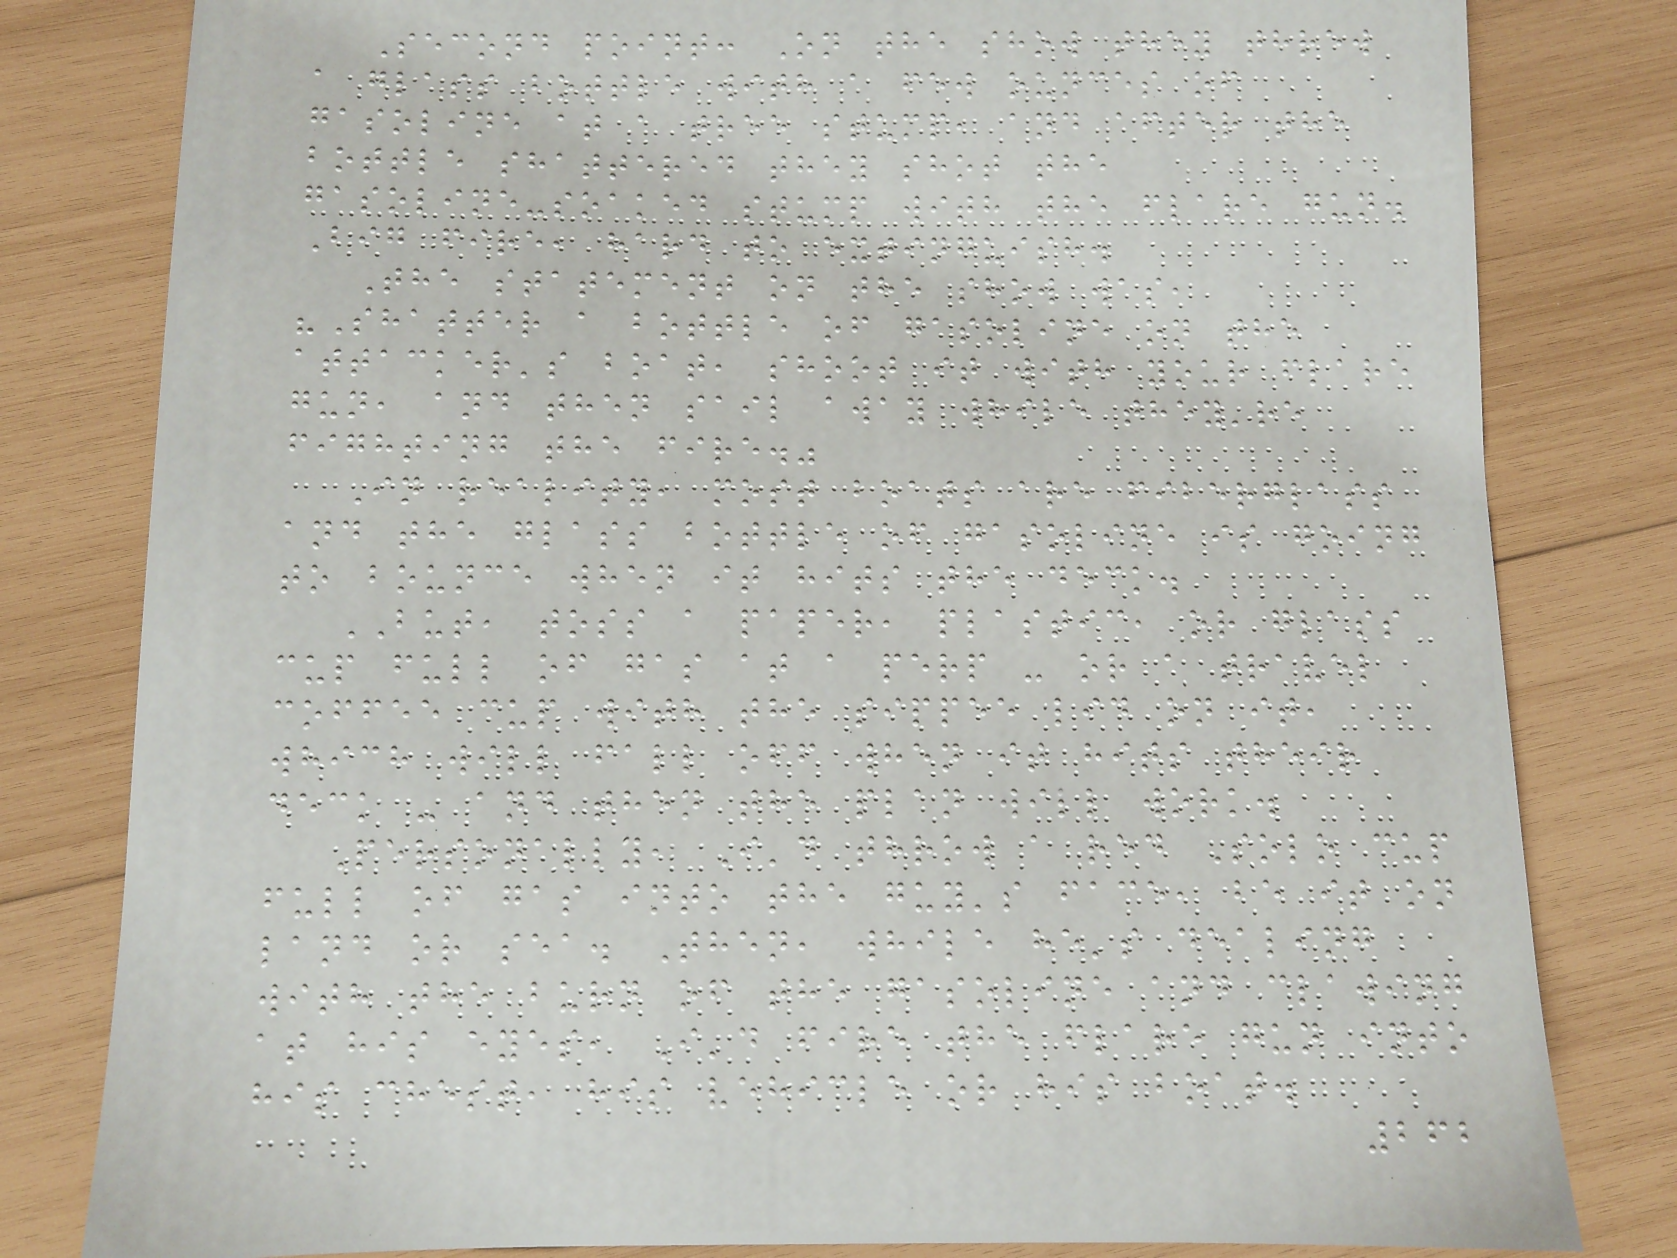Second point: On the show they threw
a glass bottle with a few ounces of
gasoline at a tree stump, and after the
bottle shattered they shot the
gasoline-soaked stump with the flare gun.
Big fire, hard to extinguish.
The statement on the show was,
"Shatter a bottle of gasoline on the
attacker's boat, shoot it with your flare
gun, and then sail away while they're
fighting the fire."
In reality, most boats are fiberglass
and the glass bottle of gasoline is going
to bounce when it hits the deck.
BUT, toss a paper, plastic, or glass
cup full of gas at a perp - or a travel
coffee cup with the sippee lid on it,
which will fall off when it hits their
deck - and then the plan will work.
Personally, I'd throw a red Solo cup
full of gas into the guy's face, be it on
land or sea. Then, while he's dealing
with the burn of the gasoline and clawing
at his eyes, I'd fire the flare gun into
his chest, his vehicle or his boat.
262
